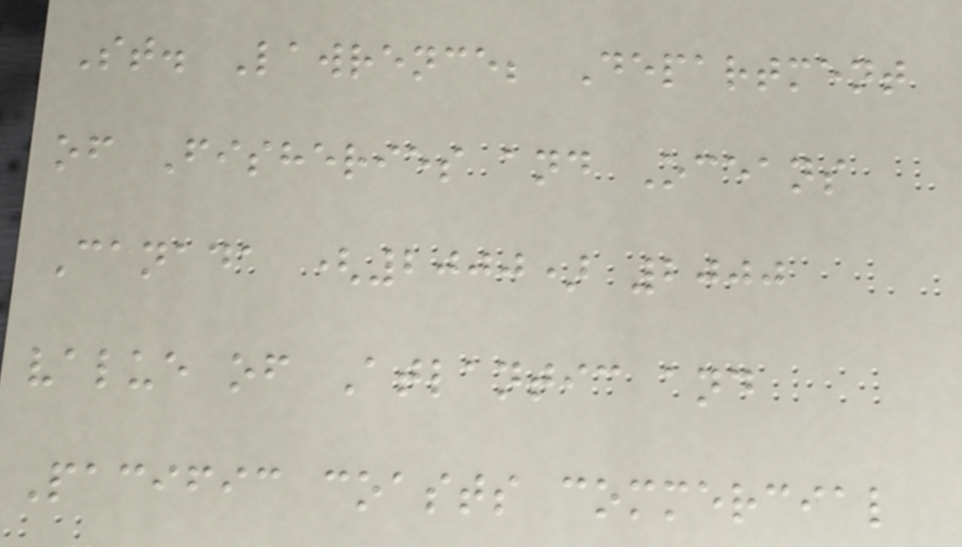St. Lawrence; Department
of Fisheries and Oceans
Canada (2000) 2000
value of Atlantic and
Pacific coasts commercial
